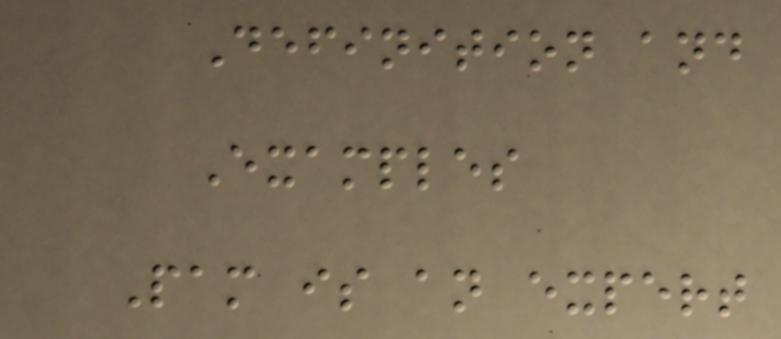Definition and
Examples
Pam is an expert
